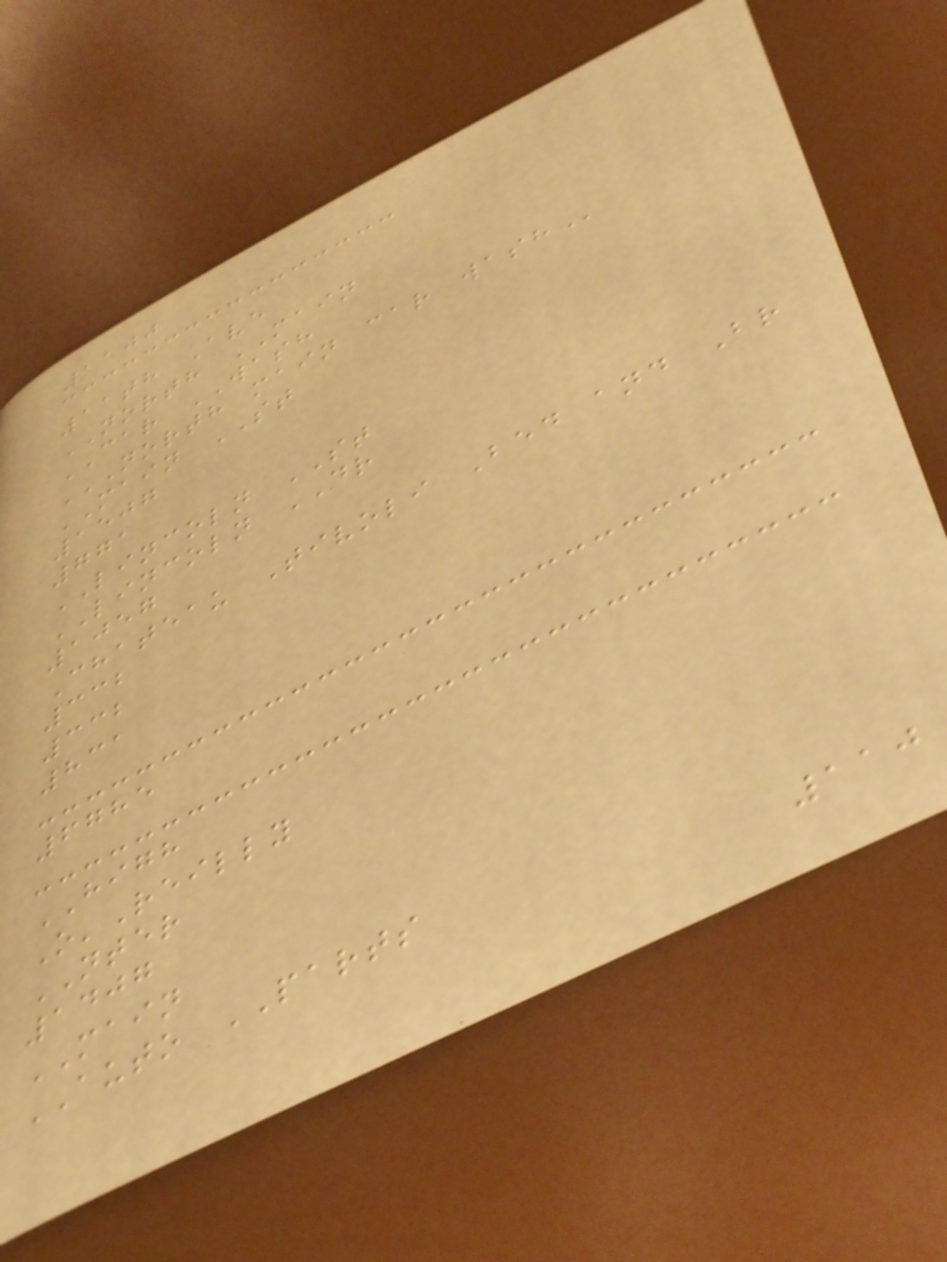1100
11th Ave
NORTH MAIN
CAR WASH
NORTH MAIN CAR WASH
MAIN ST
1507
771
LINCOLN ST
LINCOLN DR
1057
Chateau Tivoli Bed and Br
332
332
831
6785
HIGH
O'Reilly
NTER
1407
MAIN
AUTO PARTS
110
